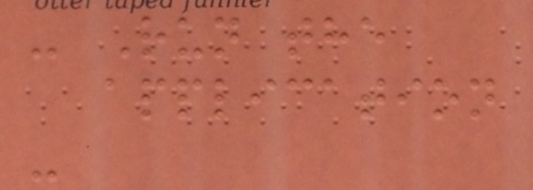- Run the
application
-
